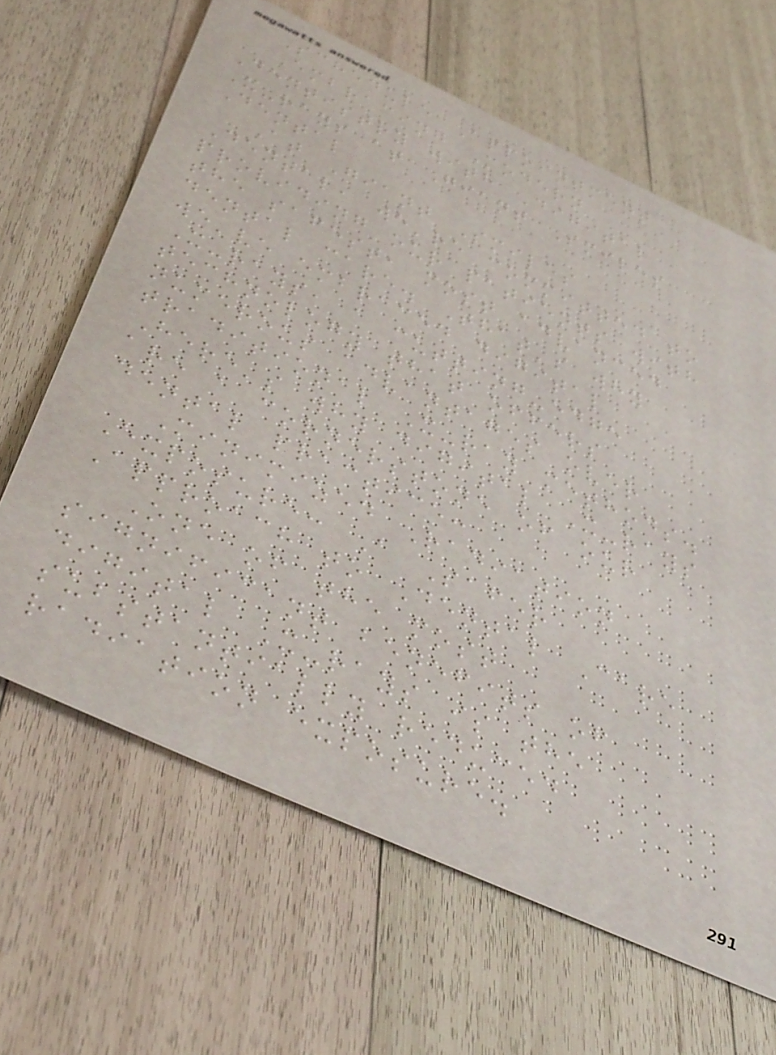Schedule Appointment
Embracing Modern
Dentistry with Digital
X-rays at Giant Smiles
Dental
At Giant Smiles
Dental, we're committed to
providing our patients with
the safest, most advanced
dental care. That's why
we've embraced digital
X-rays, a cutting-edge
technology that offers
numerous advantages over
traditional X-ray methods.
Here's why digital X-rays
are a cornerstone of our
dental practice:
Minimized Radiation
Exposure: A Safer
Approach to Dental Care
One of the most
significant benefits of
digital X-rays is the
substantially reduced
radiation exposure.
